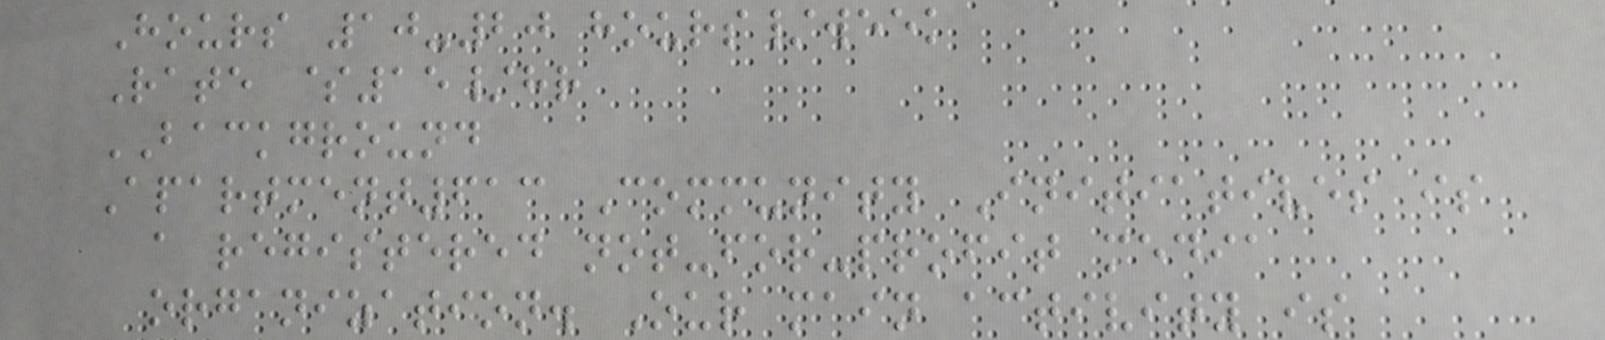Hours 10-20 hours/week
Rate $15/hr
BACKGROUND
Apartment613 Community Initiatives is
a registered not-for-profit media
organization. Our main activity is
